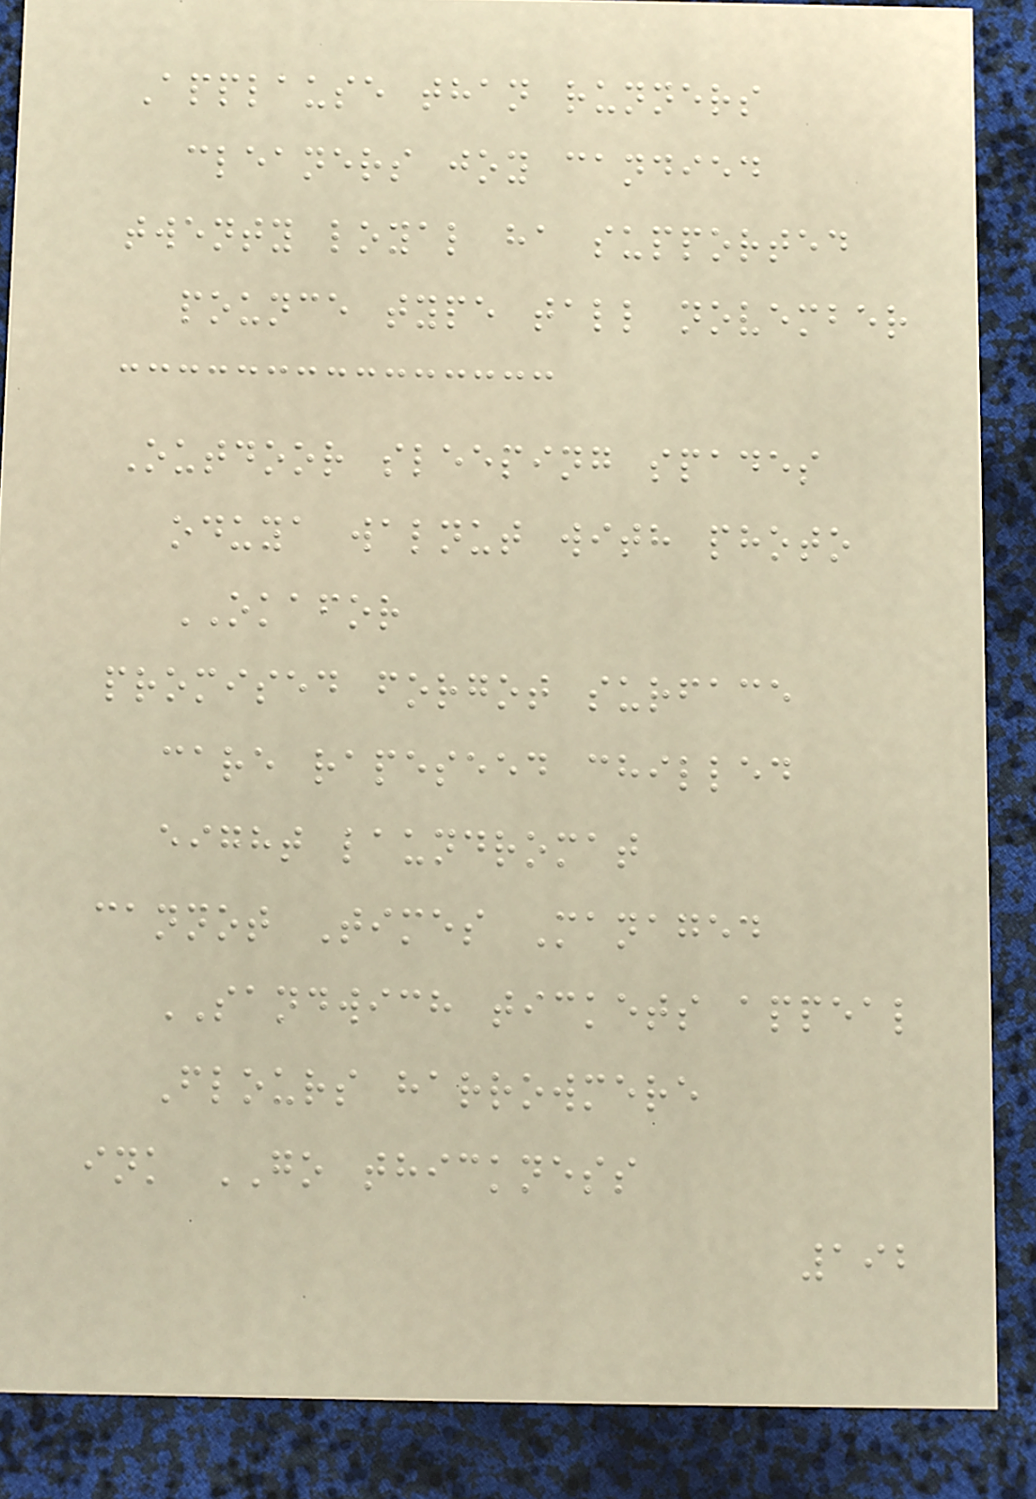Applause than runners
cleaners joy candied
twenty loyal ha supported
pounce type tall november
Outdoor sleeping spades
oduya walnut with photo
OKAFOR
promised forgot surface
care rapeseed chilled
eight laundromat
cannot Times Managed
SANDWICH tickets appeal
Flours harrowmere
ink GO thickness
192
